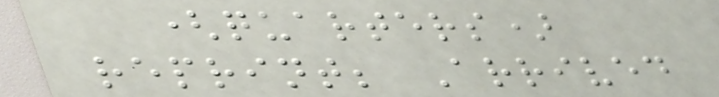(quarters)
reprint; Arrived
